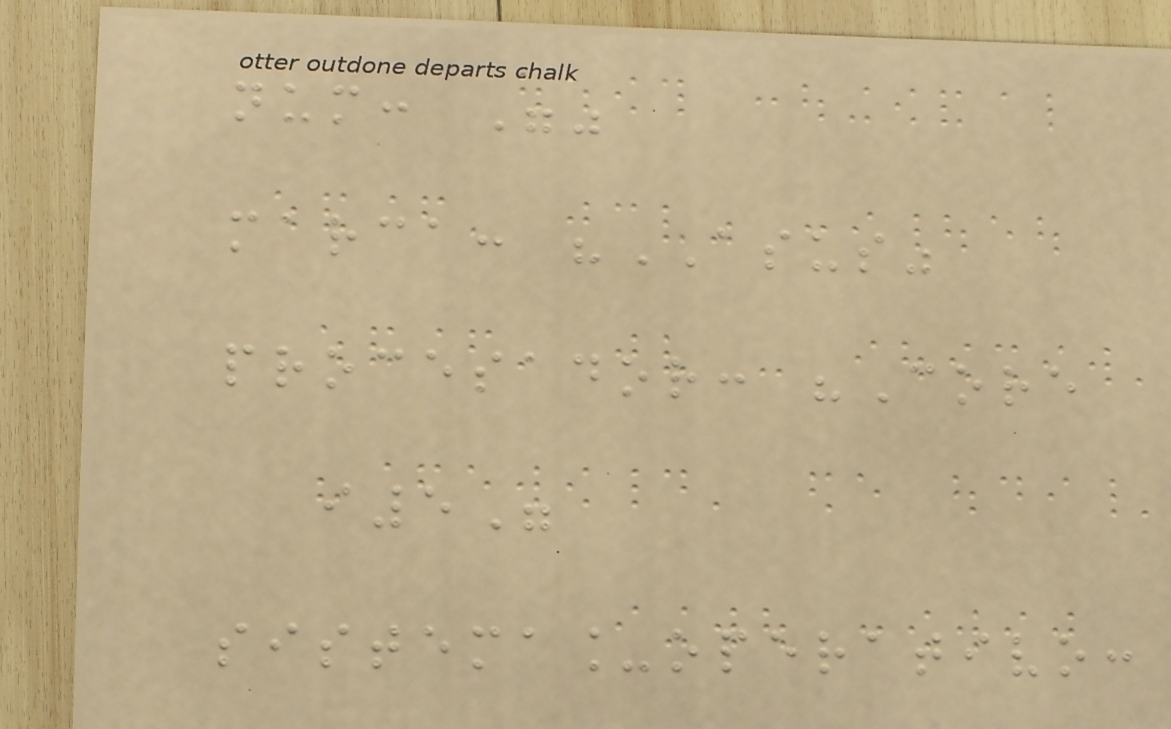num: ""
marca: "ASUS"
procesador: "Core
i5"
sistema_operativo:
